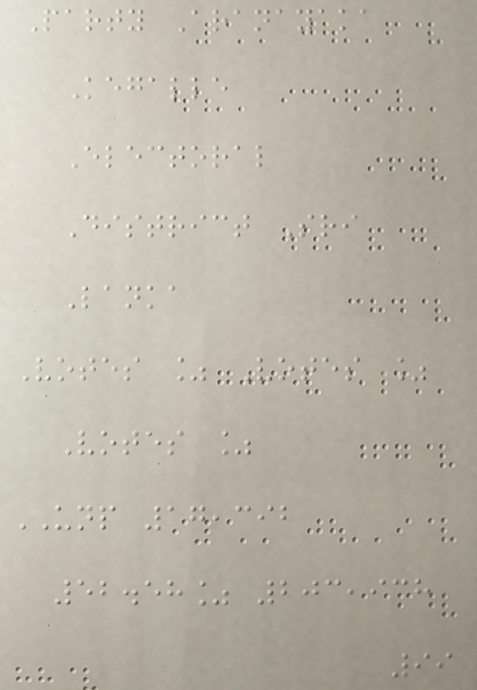Party Aranayaka
Kegalle
Electoral
District Sri
Lanka
Votes % Votes %
Votes %
UNP 17,392
52.58% 203,938
99
